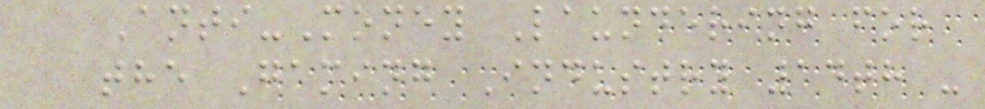Anti-Money Laundering for
the Gaming Industry 14th -
